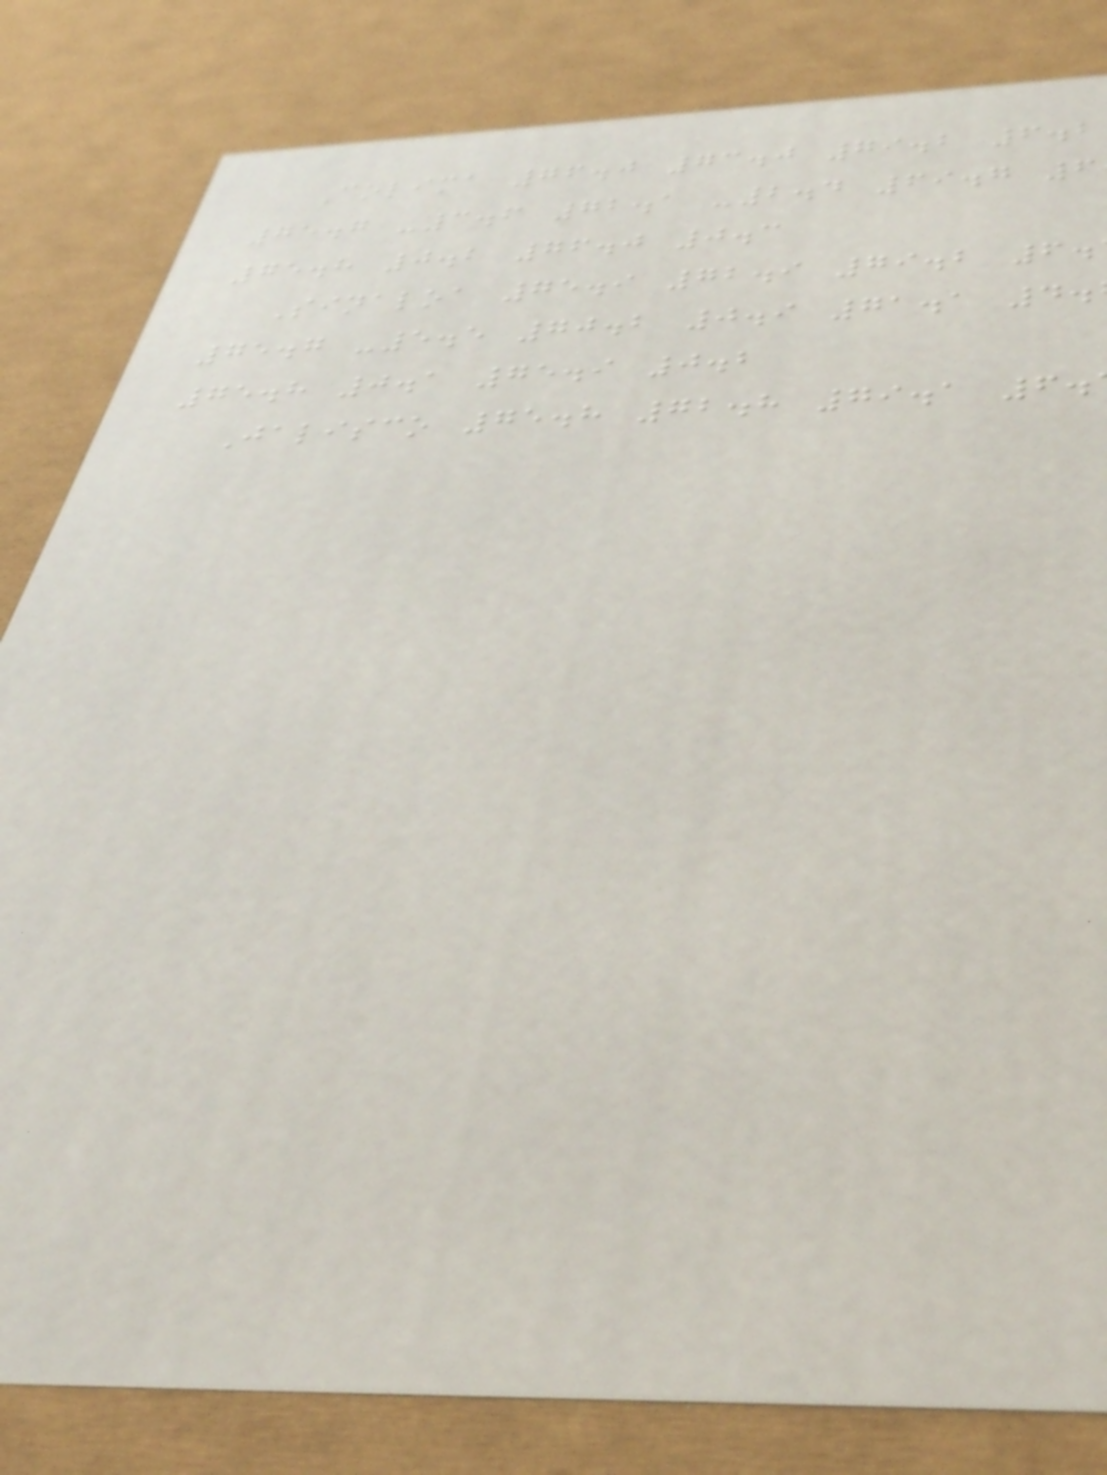Colima 76.0 73.0 79.2 6.2
75.7 -3.6 72.1 -2.4 69.7 6
75.8 0.2 76.0 0.3
Sinaloa 75.9 72.9 79.2 6.
75.7 -5.5 70.2 0.9 71.1 4.
75.8 0.1 75.9 0.2
Jalisco 75.8 72.8 79.1 6.
